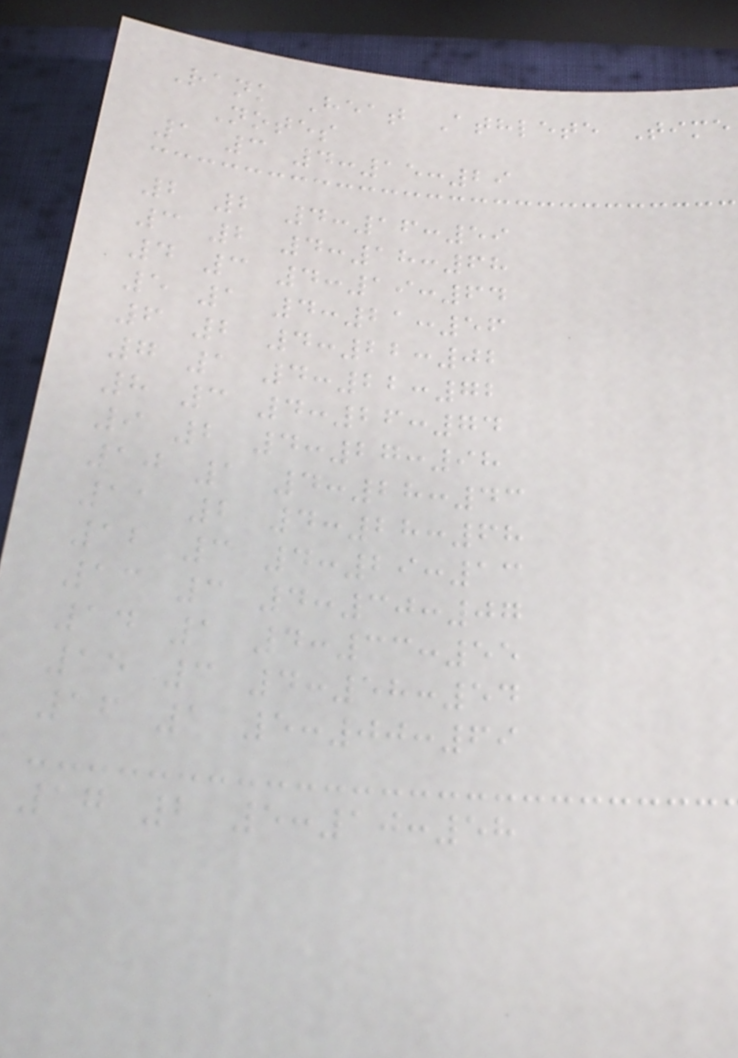Rank Heat Athlete Time
Notes
1 3 4:15:29
2 2 4:16:59
3 2 4:18:68
4 3 4:19:64
5 1 4:21:56
6 2 4:22:02
7 1 4:22:72
8 3 4:26:74
9 2 4:27:98
10 1 4:28:43
11 2 4:28:68
12 3 4:29:13
13 3 4:30:07
14 1 4:33:55
15 3 4:58:54
16 1 5:00:69
17 2 5:10:58
